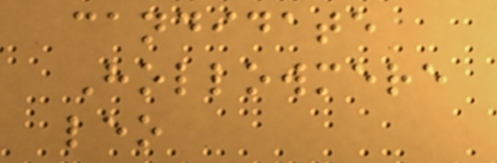candidate
Hollowmere
leo
